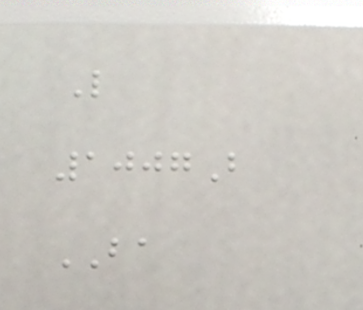L
1007B
BA
